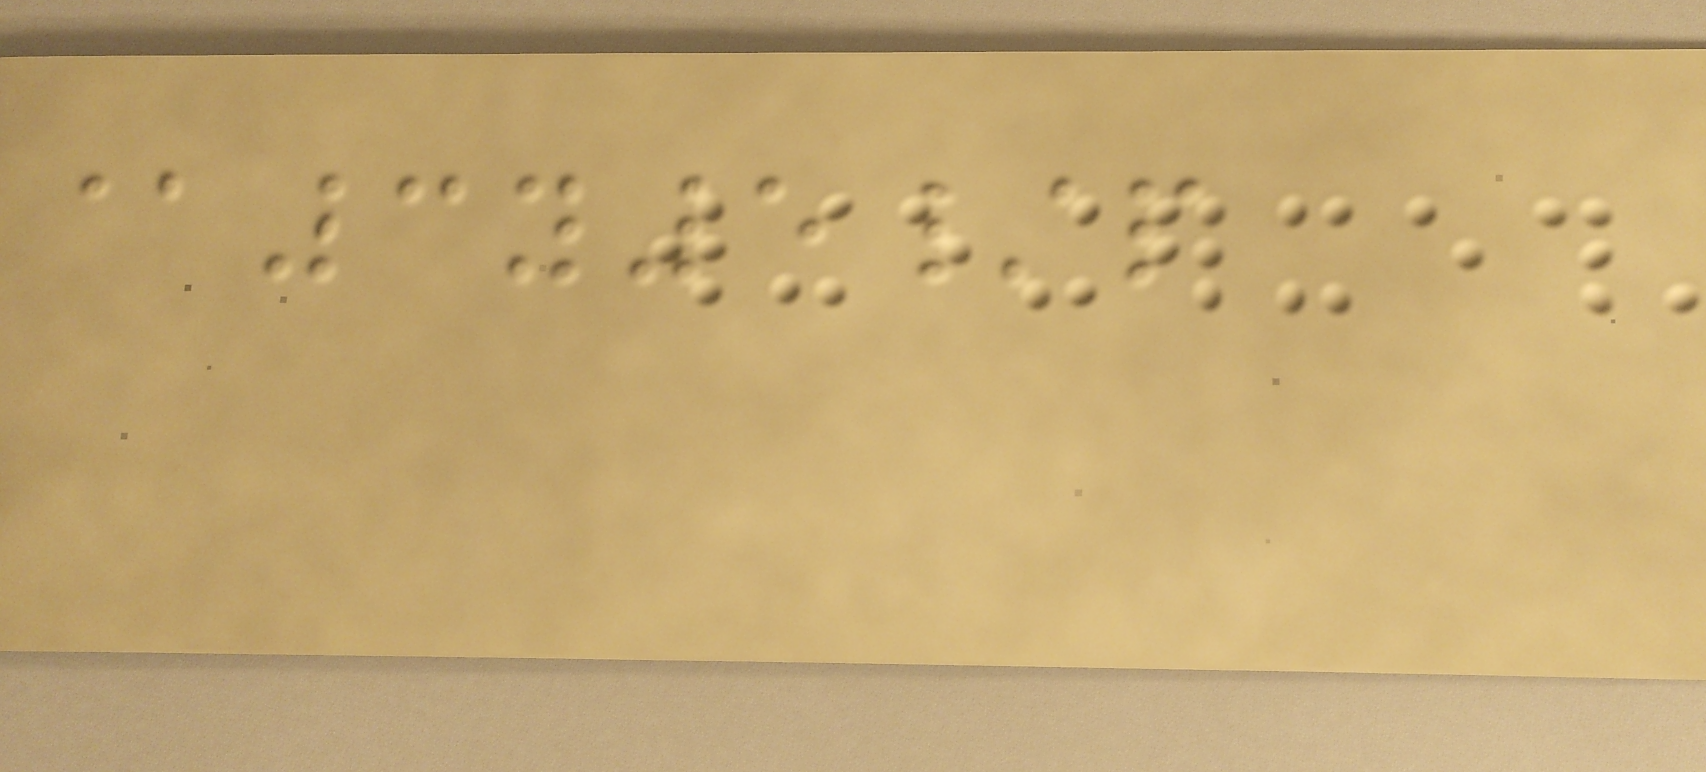@3y5/p
